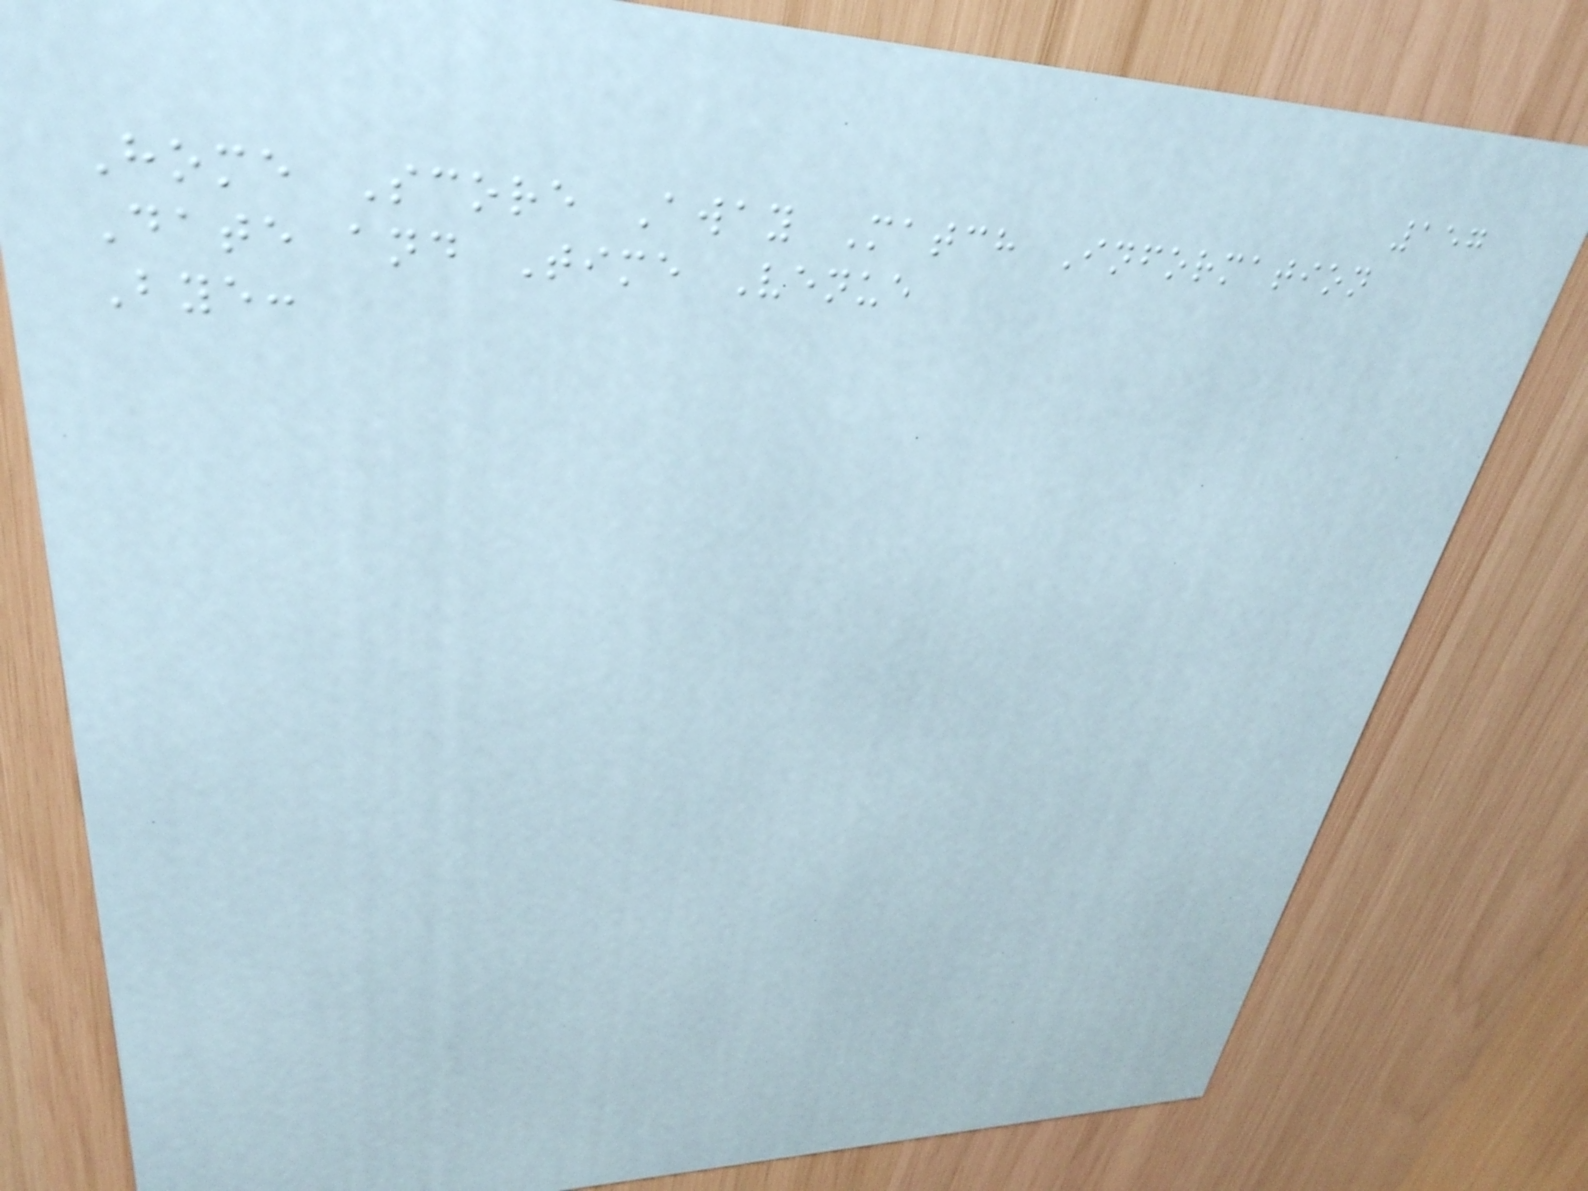157
Home Score Away Match Information
Date and Time Venue
Bye:
